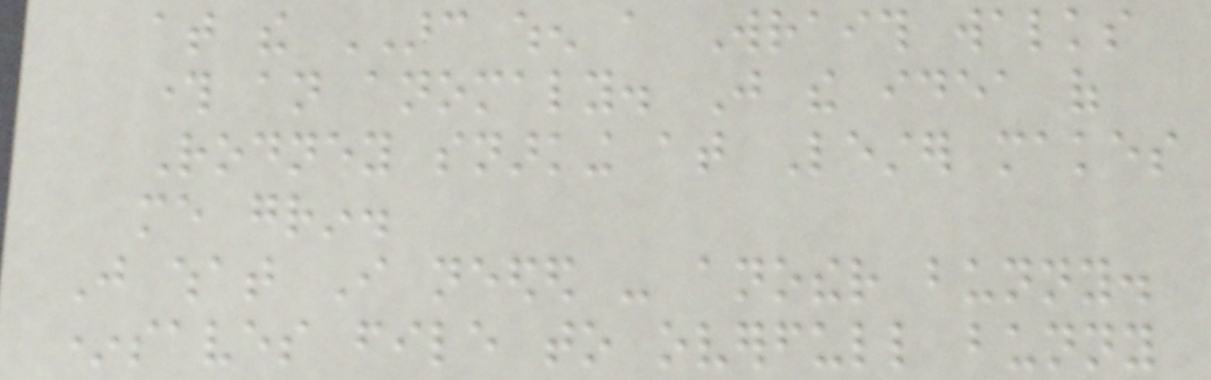at the ARC when a Wraith walks
through an anomaly. Just the idea of
Rodney snarking at Lester makes
me grin.
Just what I needed - another bunny.
*saves file to overfull bunny
